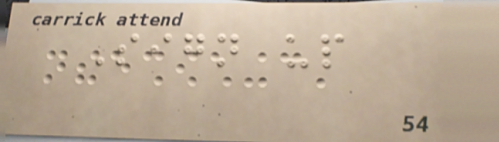Sign up
